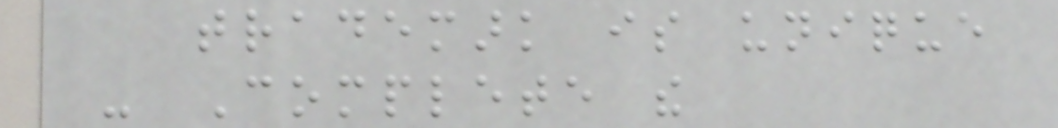trademark is unique
- Complete the
